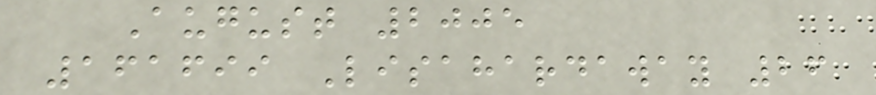August 2005
161699 Lisahardaway 26
